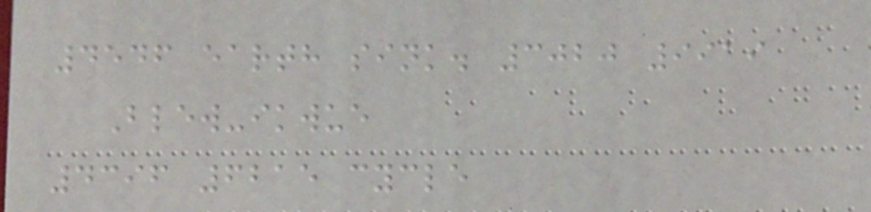4546 earth sink. 3020 9919
Blew-ikwue
4396 6215 cycle
